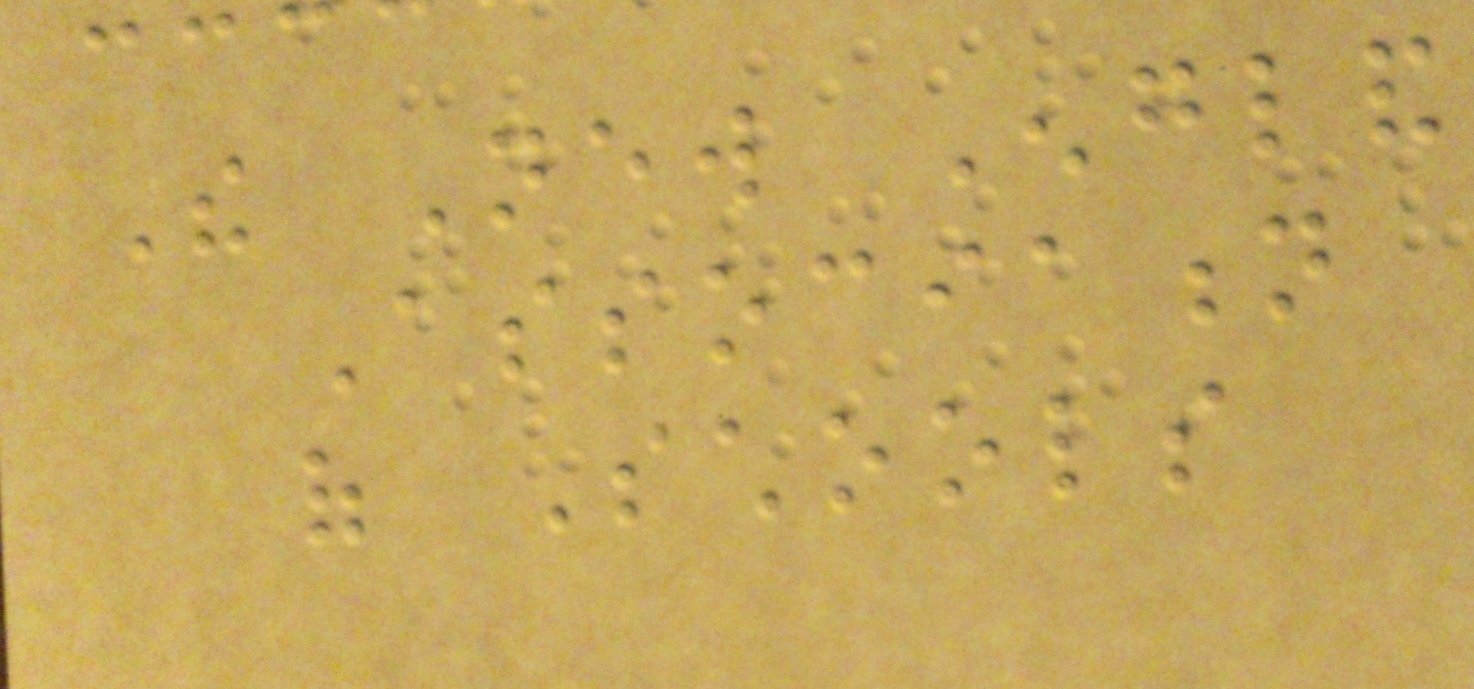The New England
Association
of Schools
